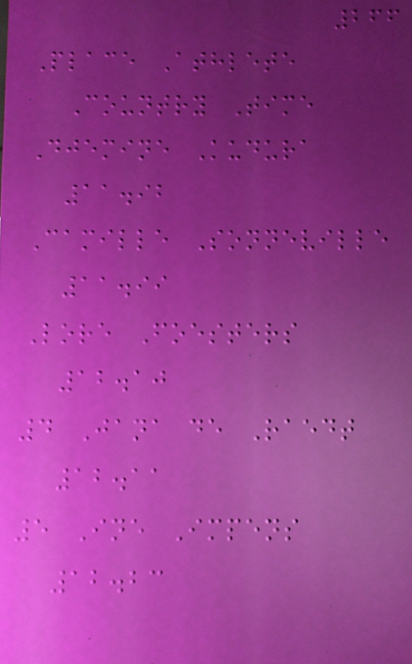266
Place Athlete
Country Time
Djemine Kudura
11.92
Camille Sonneville
11.99
Lore Foesters
12.10
4 Jana de Raedt
12.11
5 Ine Impens
12.23
